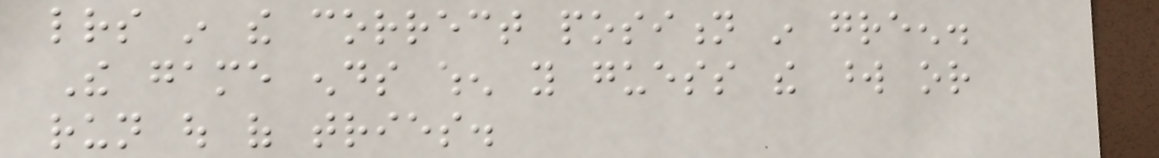letters in the correct position in green.
The game ends when you guess the word or
run out of tries.
